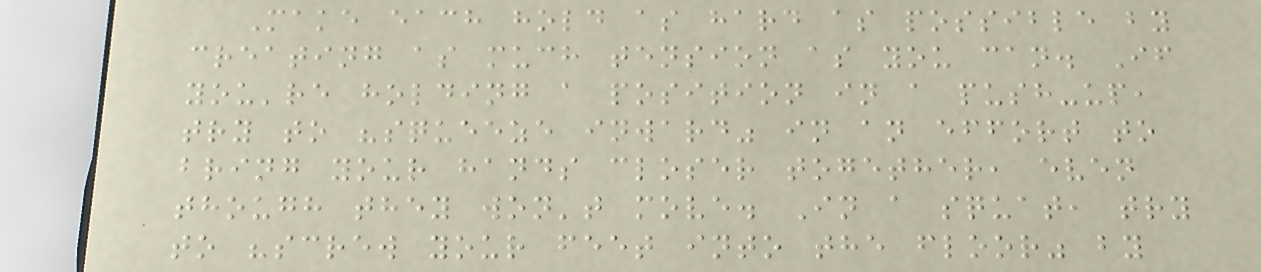Make each hold as hard as possible by
creating as much tension as you can. If
you're holding a position in a push-up,
try to "squeeze inward" in an effort to
bring your hands closer together, even
though they won't move. In a squat, try
to "screw your feet into the floor" by
